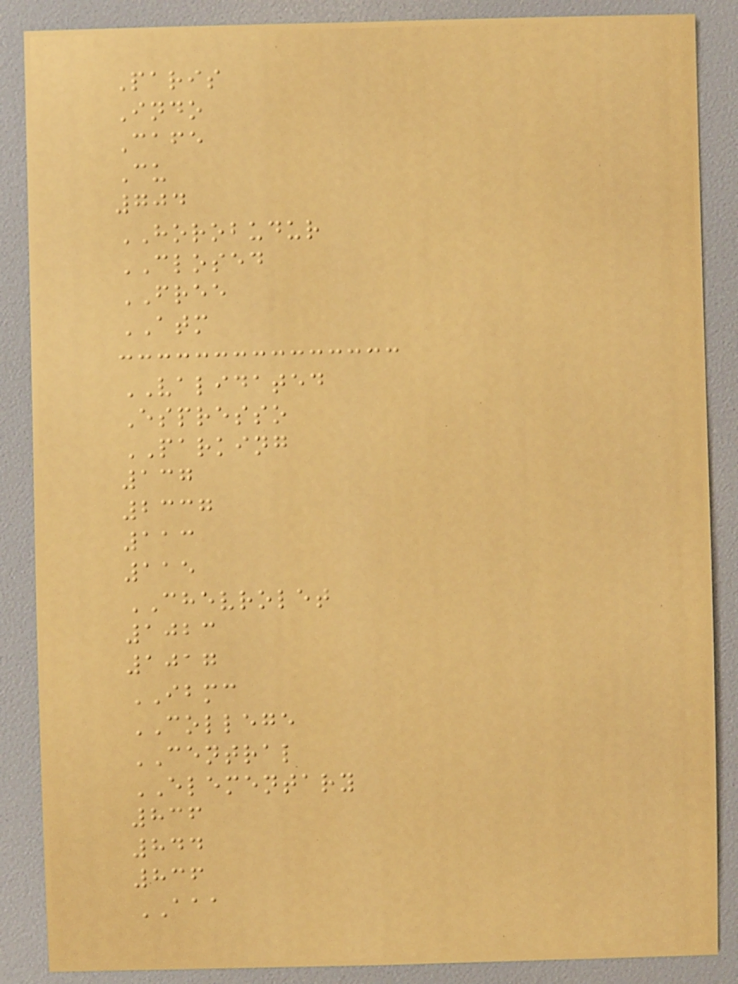Paris
Indo
Cafe
Cu
704
HOROBUDUR
CLOSED
FREE
ATM
VALIDATED
Espresso
PARKING
137
2337
113
115
CHEVROLET
1023
1017
IBMC
COLLEGE
CENTRAL
ELEMENTARY
836
844
836
AAA
